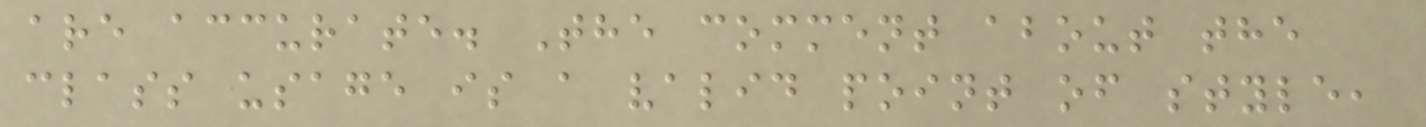are accurate. The comment about the
class usage is a valid point of style,
